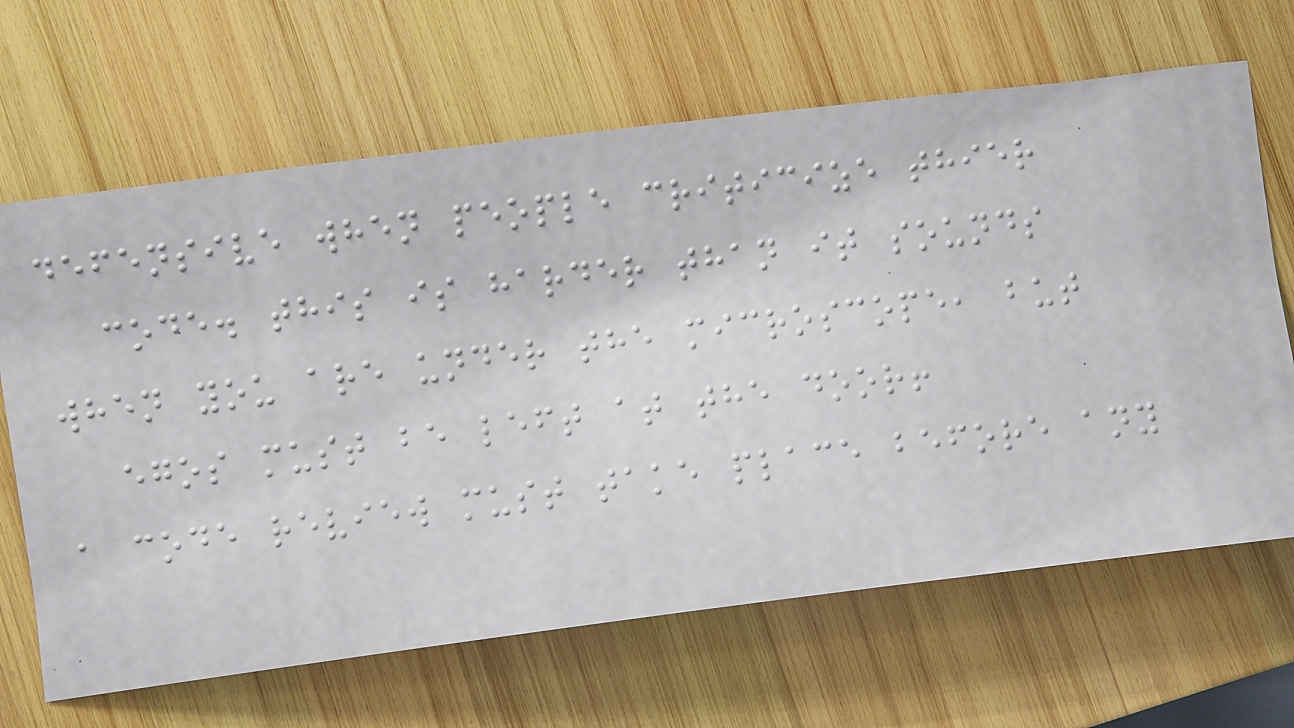defensive when people criticize thier
code. this is harder than it sounds
when you are under the microscope, but
egos must be left at the door!
a code review must take place before any
